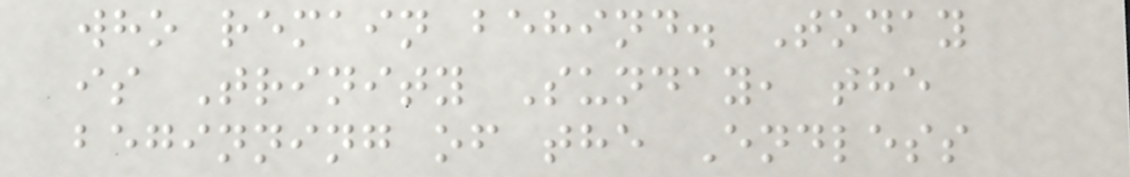who remain behind. Today
is Trinity Sunday, the
beginning of the Endless
